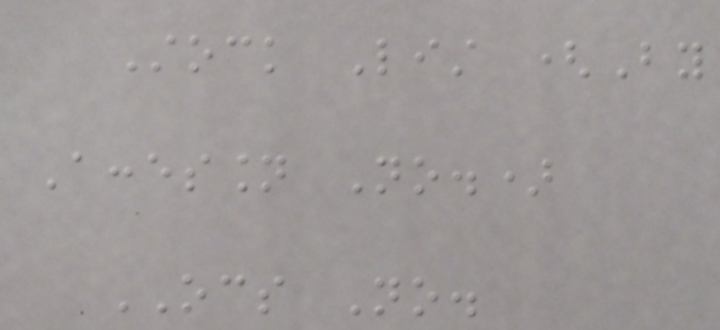Stock List (By
Accession No.)
OCS No.
